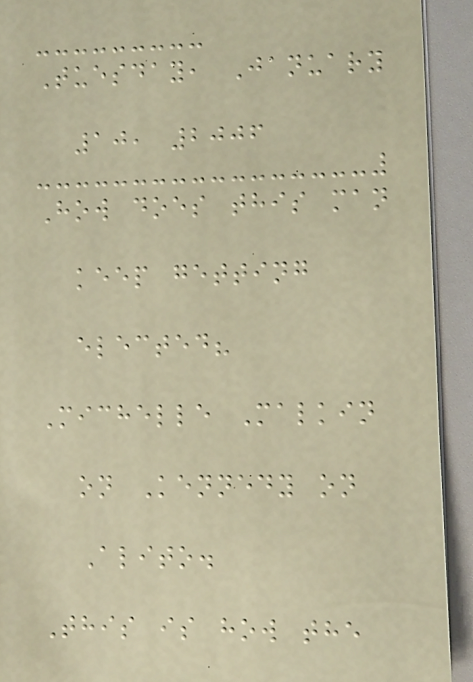Tuesday, January
10, 2006
How does this man
keep getting
elected?
Michelle Malkin
on Kennedy on
Alito.
This is how the
